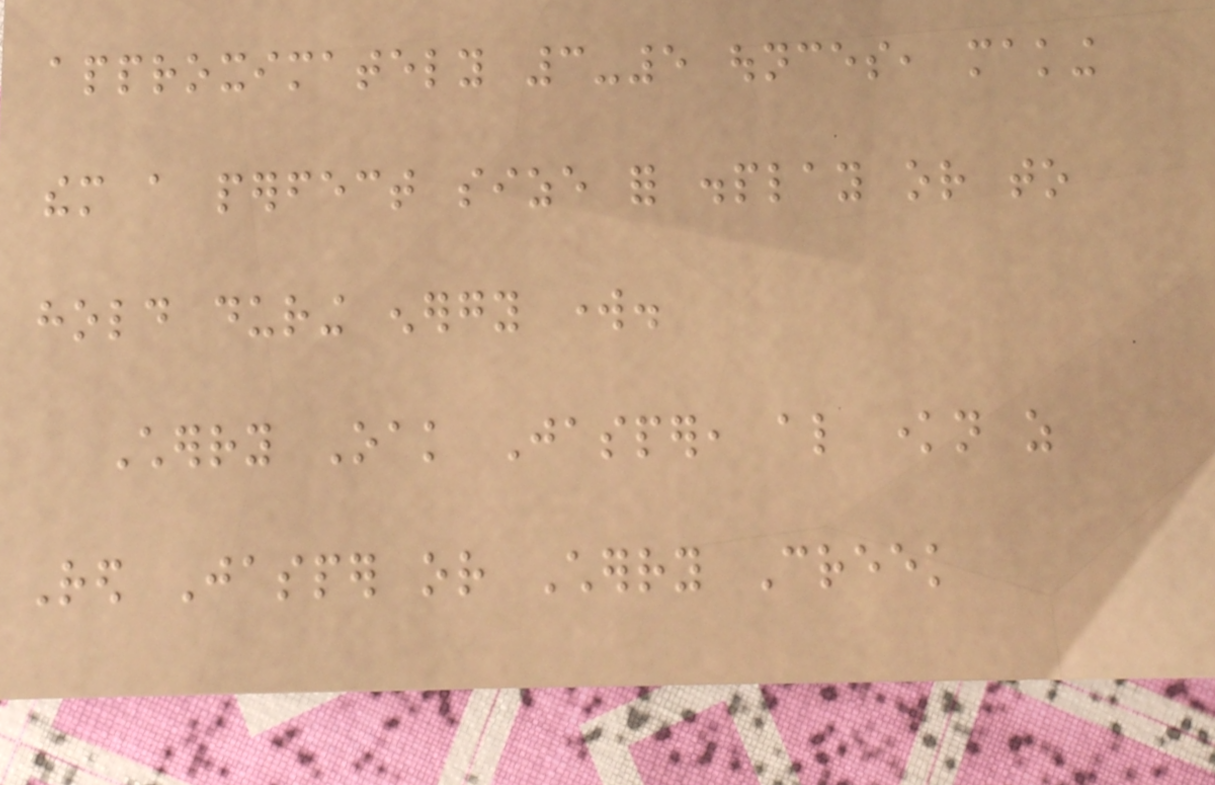approximately 3-5 ounces, making
them a perfect size for display or to
hold during energy work.
Cherry Oak Jasper, also known as
Red Jasper or Cherry Creek
